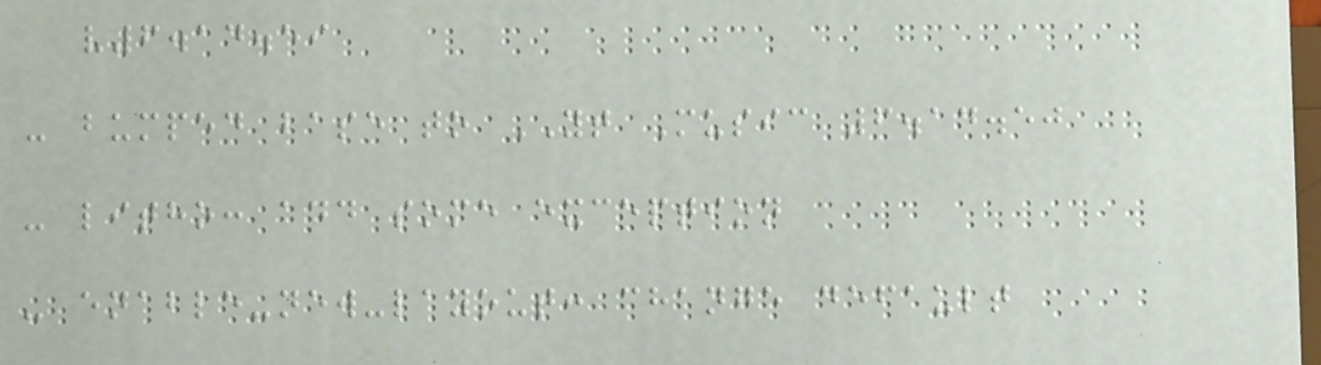v6.14.59
- bumped base to YT Music 6.14.50
- litho: add some exception
- enable-new-layout: change default
